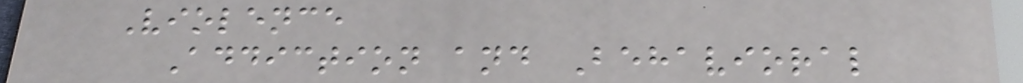Violence
Addiction and Behavioral
